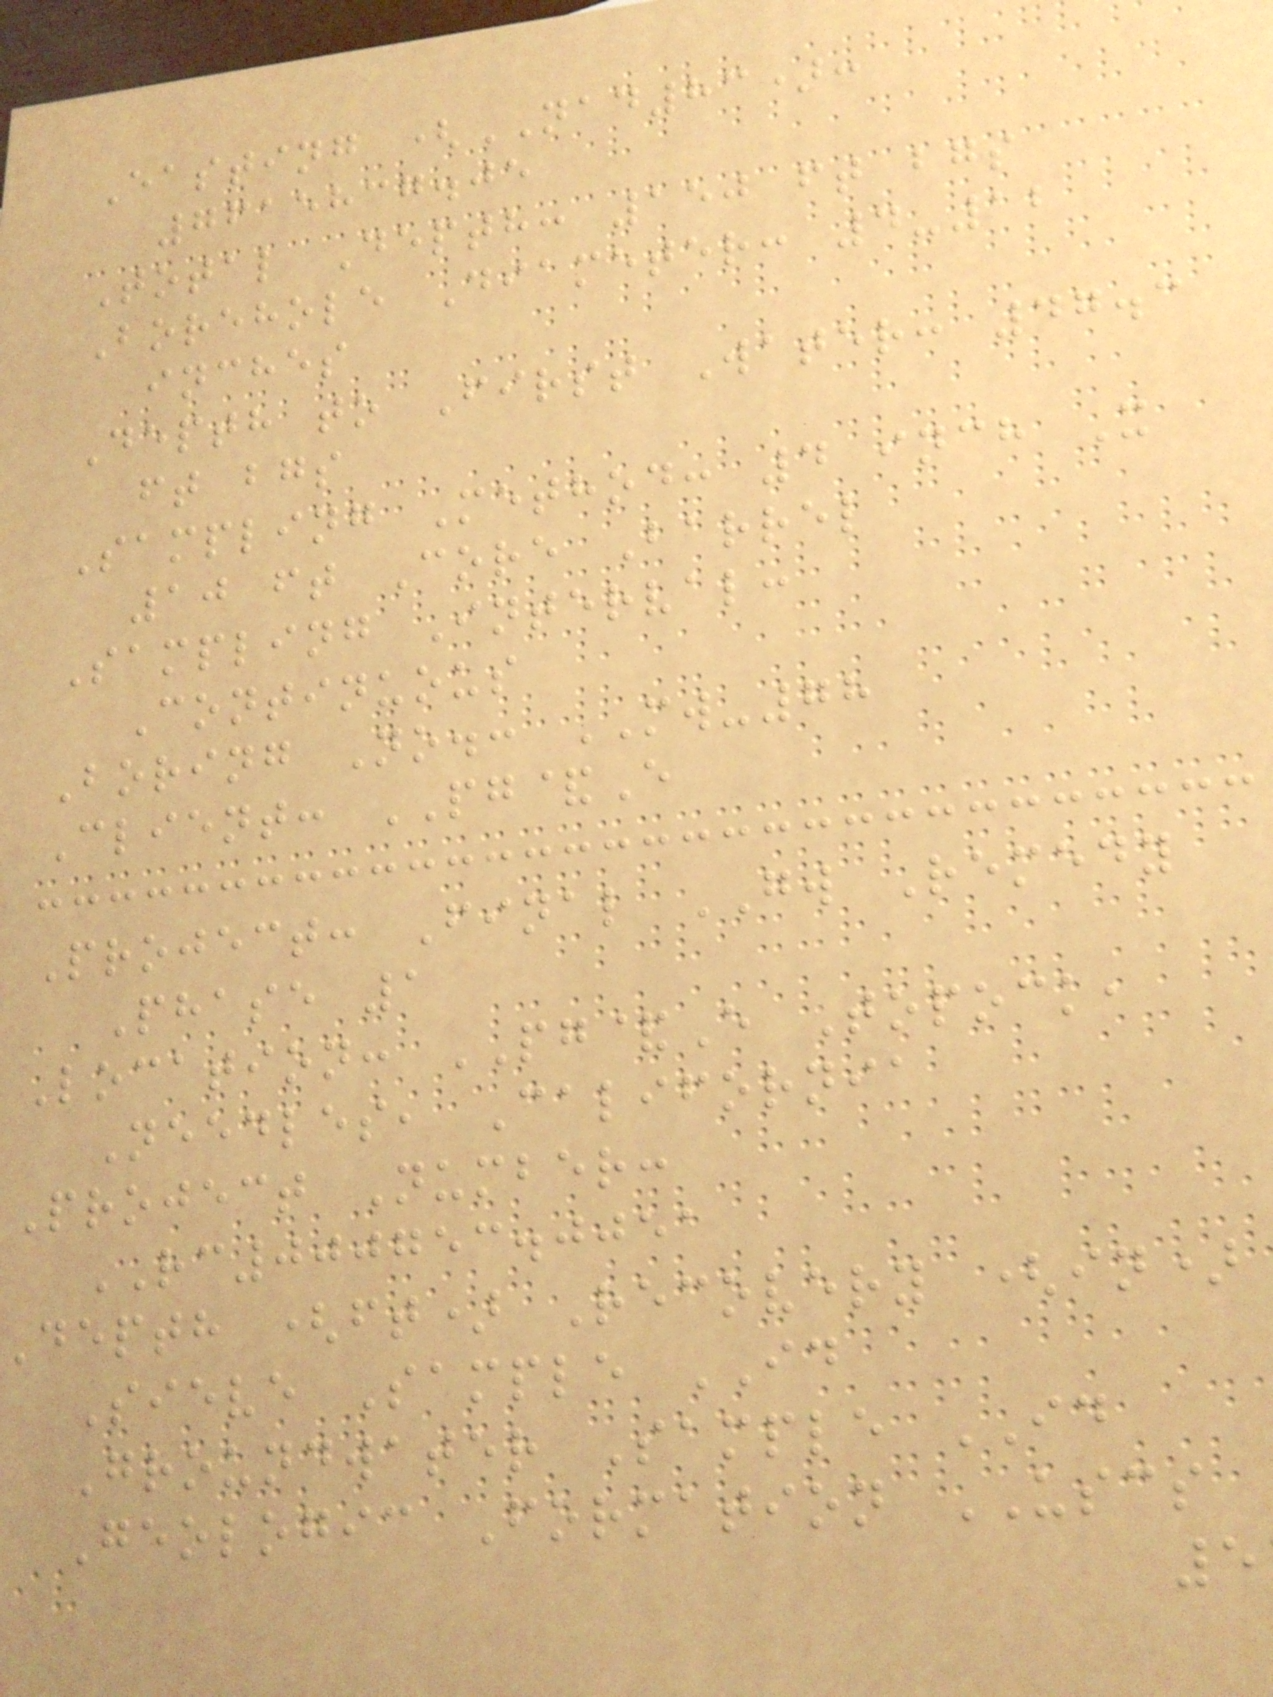Easting (NAD83):
7615837.05
Total Depth: 150 ft bgs
Borehole Diameter: 4-12
inches
Depth to First Water: 47.3
ft bgs
Sampling Method: 4 inch X
10 ft Core Barrel
Sampling Interval:
Continuous
Boring No.: MW-78
Client: PG&E
Project: Final GW Remedy
Phase 1
Location: PG&E Topock,
Needles, California
Project Number:
RC000753.0051
depth (ft) Recovery (in)
Sieve Sample ID
Groundwater Sample ID
Geologic Formation USCS
